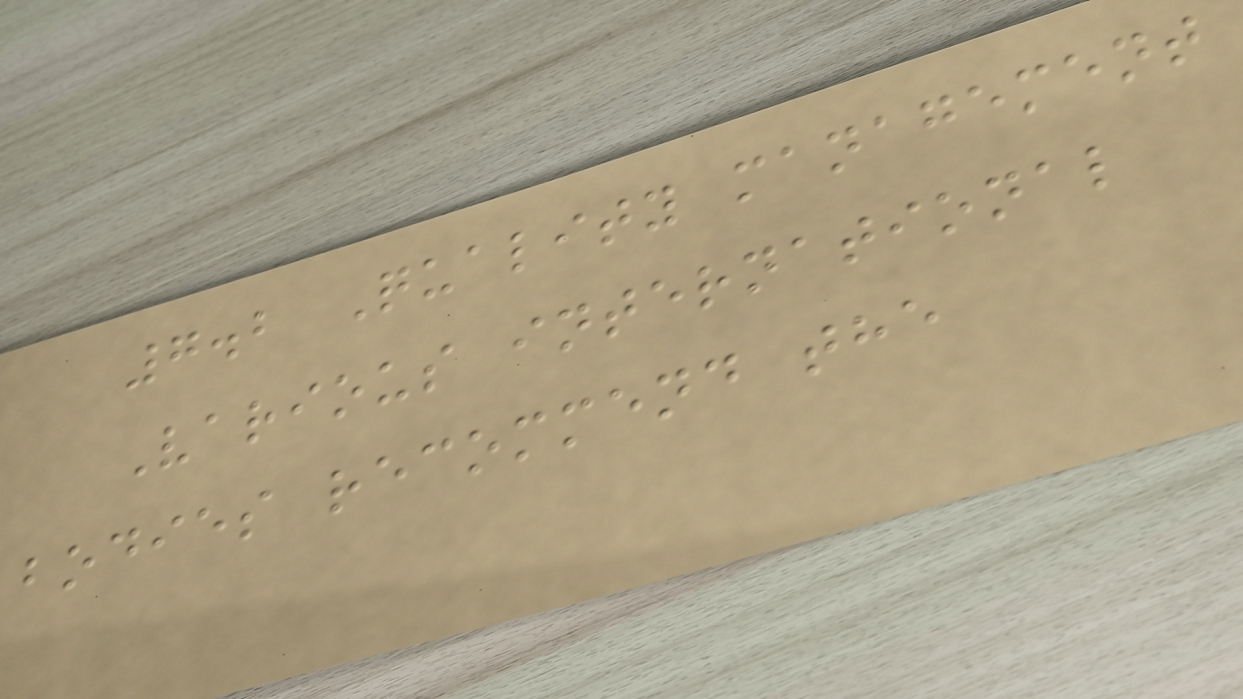7.2 Quality management
Various international
bodies recommend the
